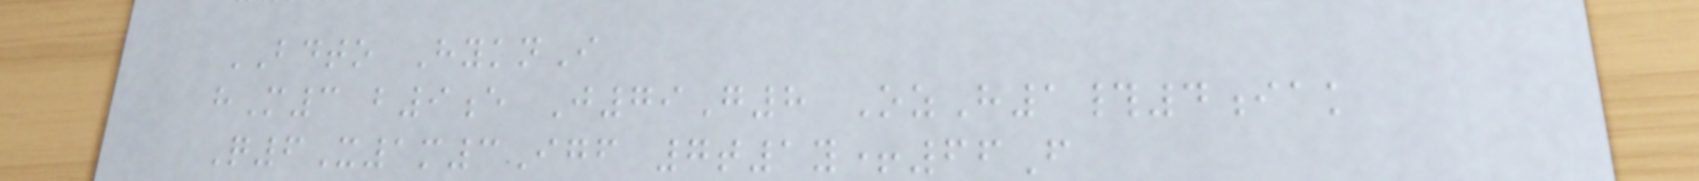BDTO HyknI
hM3 b9e J79G8 OzH1#4iak
Q6X1m3Igf 7t1y+66F
